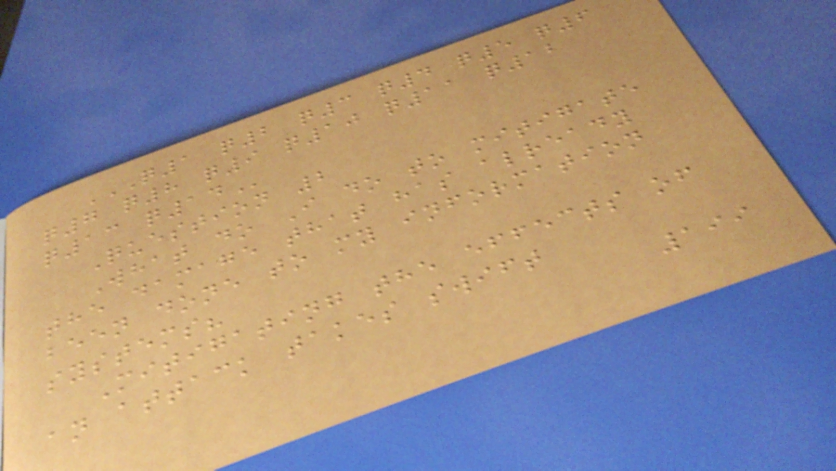Q1 Q2 Q3 Q4 Q5 Q6
Q7 Q8 Q9 Q10 Q11 Q12
Q13 Q14
Question 2
What do I do to mitigate
the damage that has already
been done to my information
systems?
Mitigating the effects of
an attack takes swift
199
